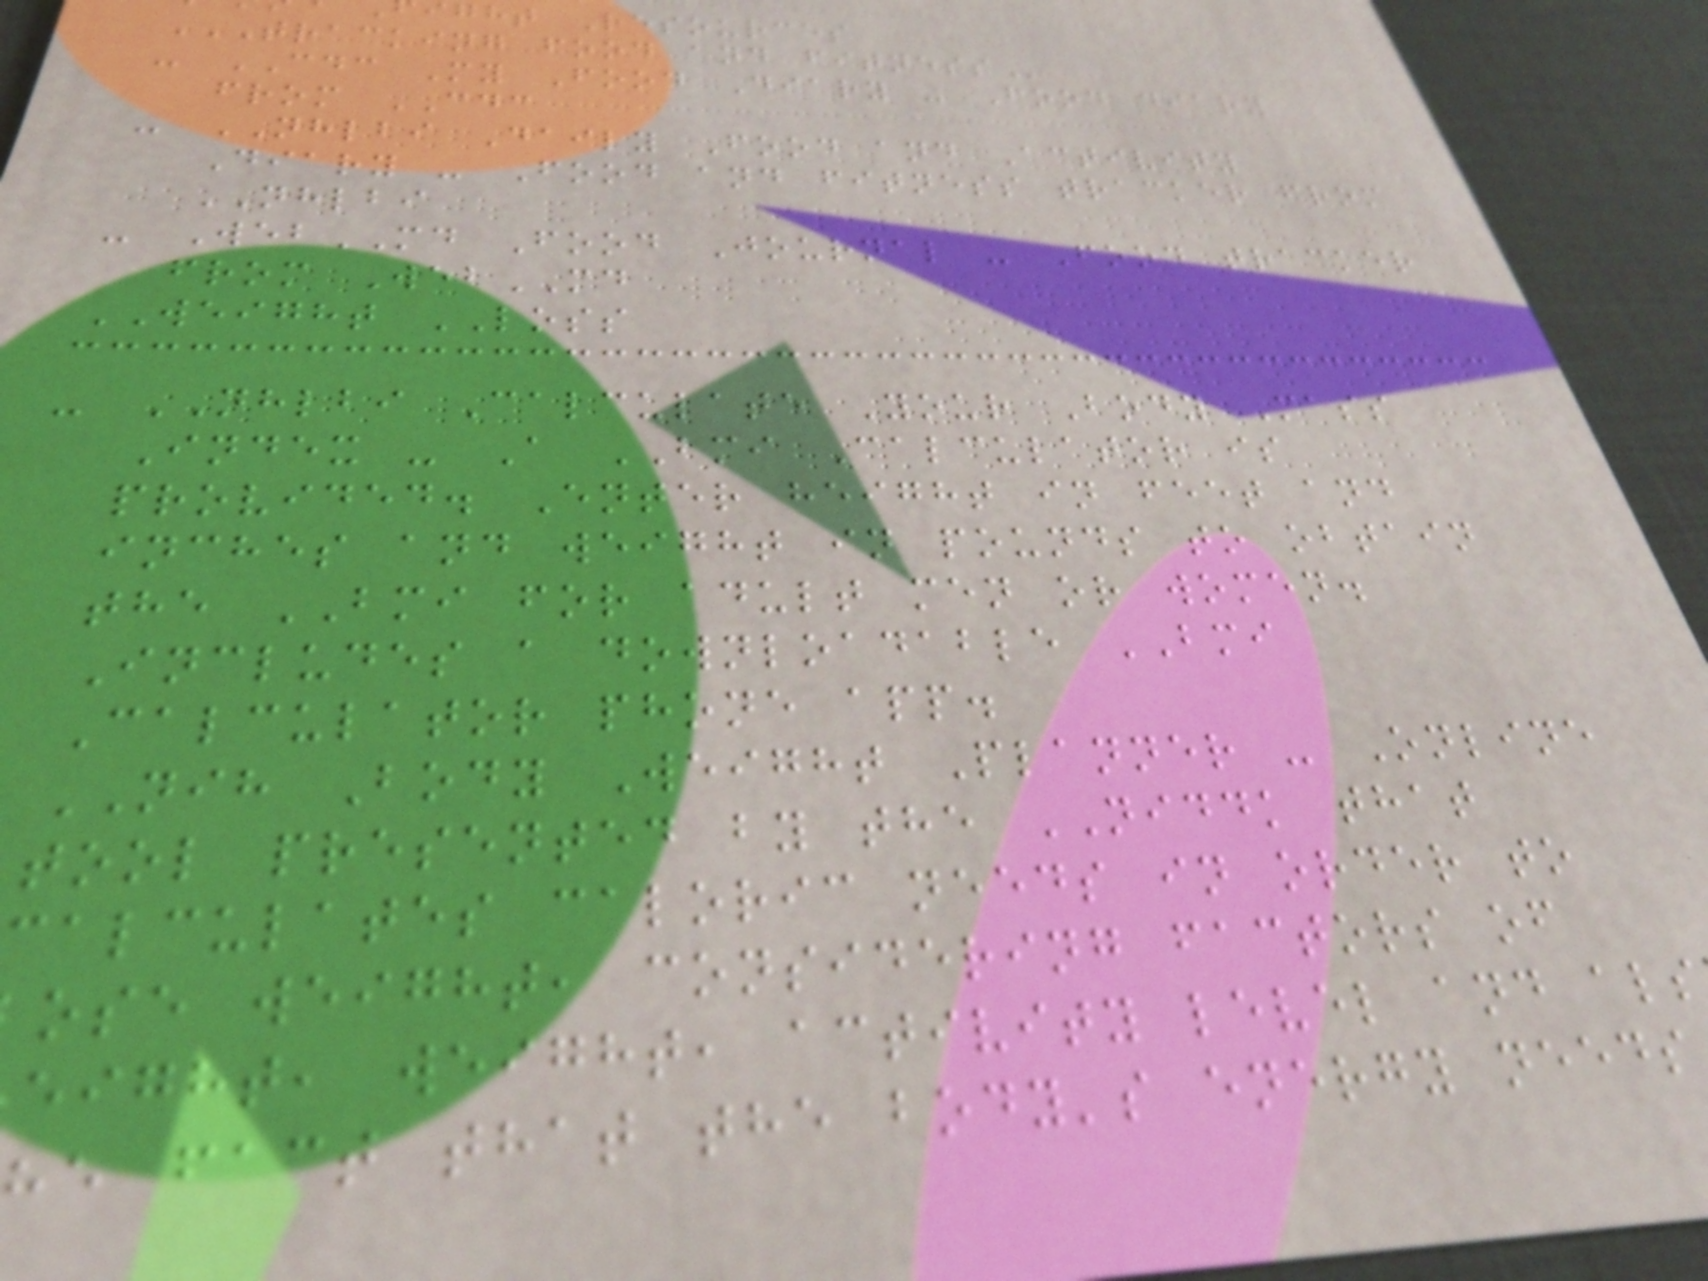ght Resources
TRACKING FOOD AND FITNESS
- CDC My Food Diary - Food diary
from CDC
- NHLBI Daily Food and Activity
Diary - Food and fitness tracker from
NHLBI
- WebMD Food Journal - Food tracker
from WebMD
WEIGHT LOSS
- NHLBI Calculate Your Body Mass
Index - A BMI Calculator is
provided. Enter height in feet and
inches and weight in pounds to obtain
the BMI for adult men or women.
Includes a downloadable BMI
Calculator phone app.
NIH Body Weight Planner - Online
tool presented by the NIDDK that
calculates caloric needs in order to
ose weight, considering factors of
eight, weight, activity level and als
e fact that the body's energy needs
